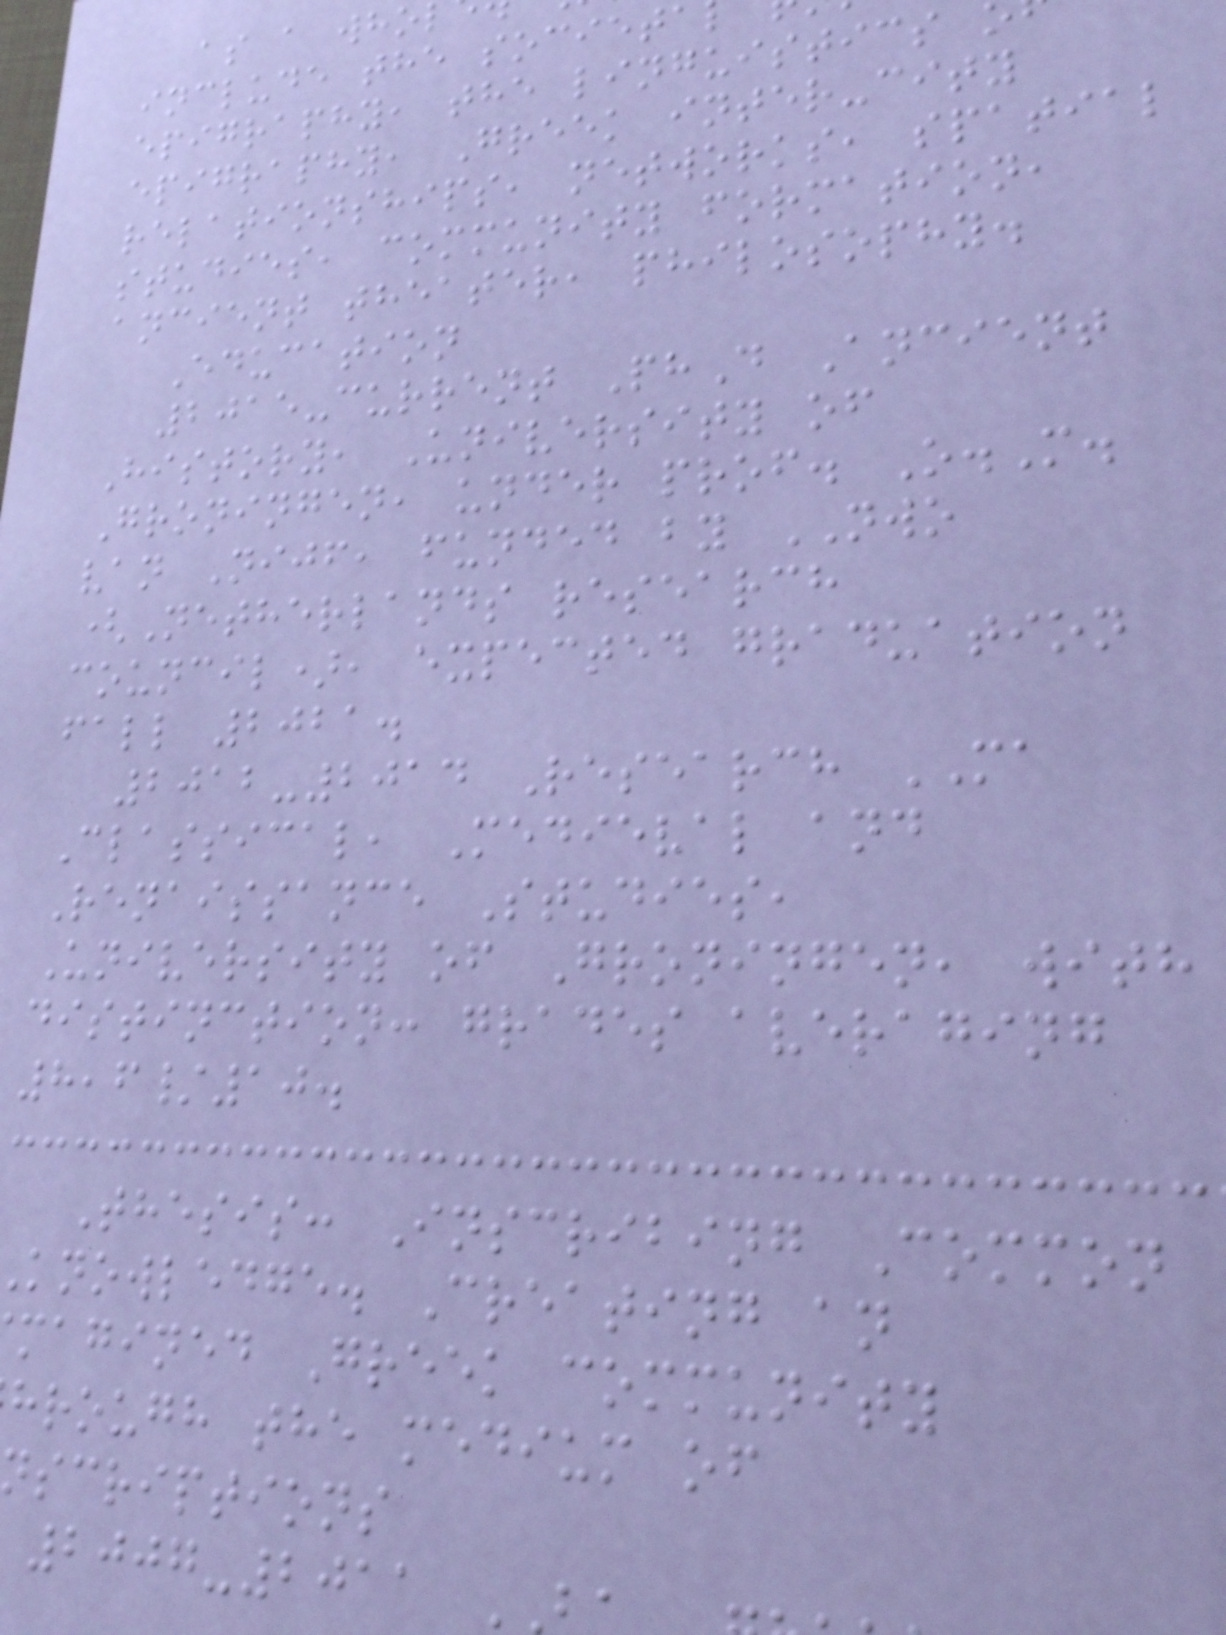as a who
include the societa
epigraphy, the linguistics
epigraphy, Greek inter-city
relationships, networks, spatial
studies, community formation,
ancient theater, philosophy.
Education
2015-current PhD Ancient
History, University of
Groningen, under prof. O.M.
van Nijf, funded by NWO
(Netherlands research
council), expected graduation
fall 2021.
2012-2014 Research MA
Classical, Medieval and
Renaissance Studies,
University of Groningen, with
distinction: grades averaging
8,6/10.
Thesis: Inscribing Common
knowledge. Creating an
magined Greek community
hrough the medium of
nscriptions
2007-2011
